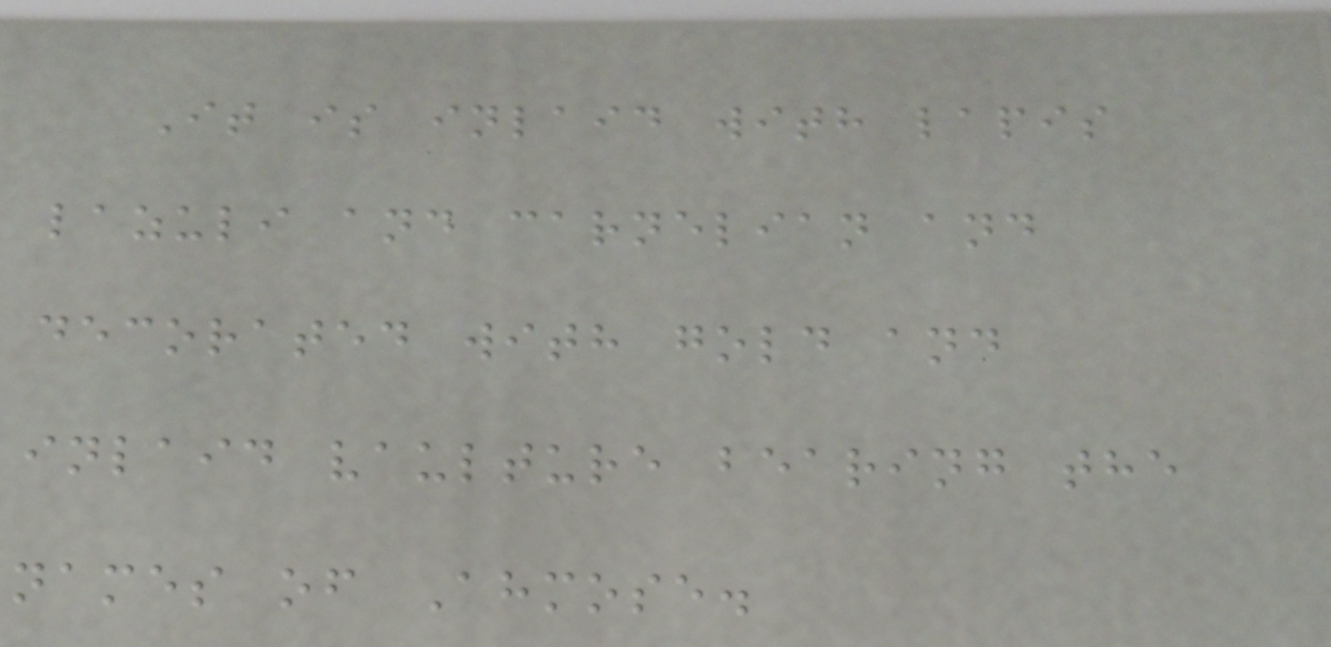It is inlaid with lapis
lazuli and carnelian and
decorated with gold and
inlaid vaulture bearing the
names of Ahmose.
